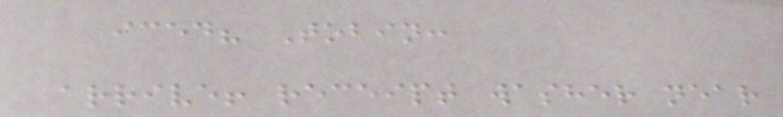iced? Tobin:
arrive! receipt washer near
